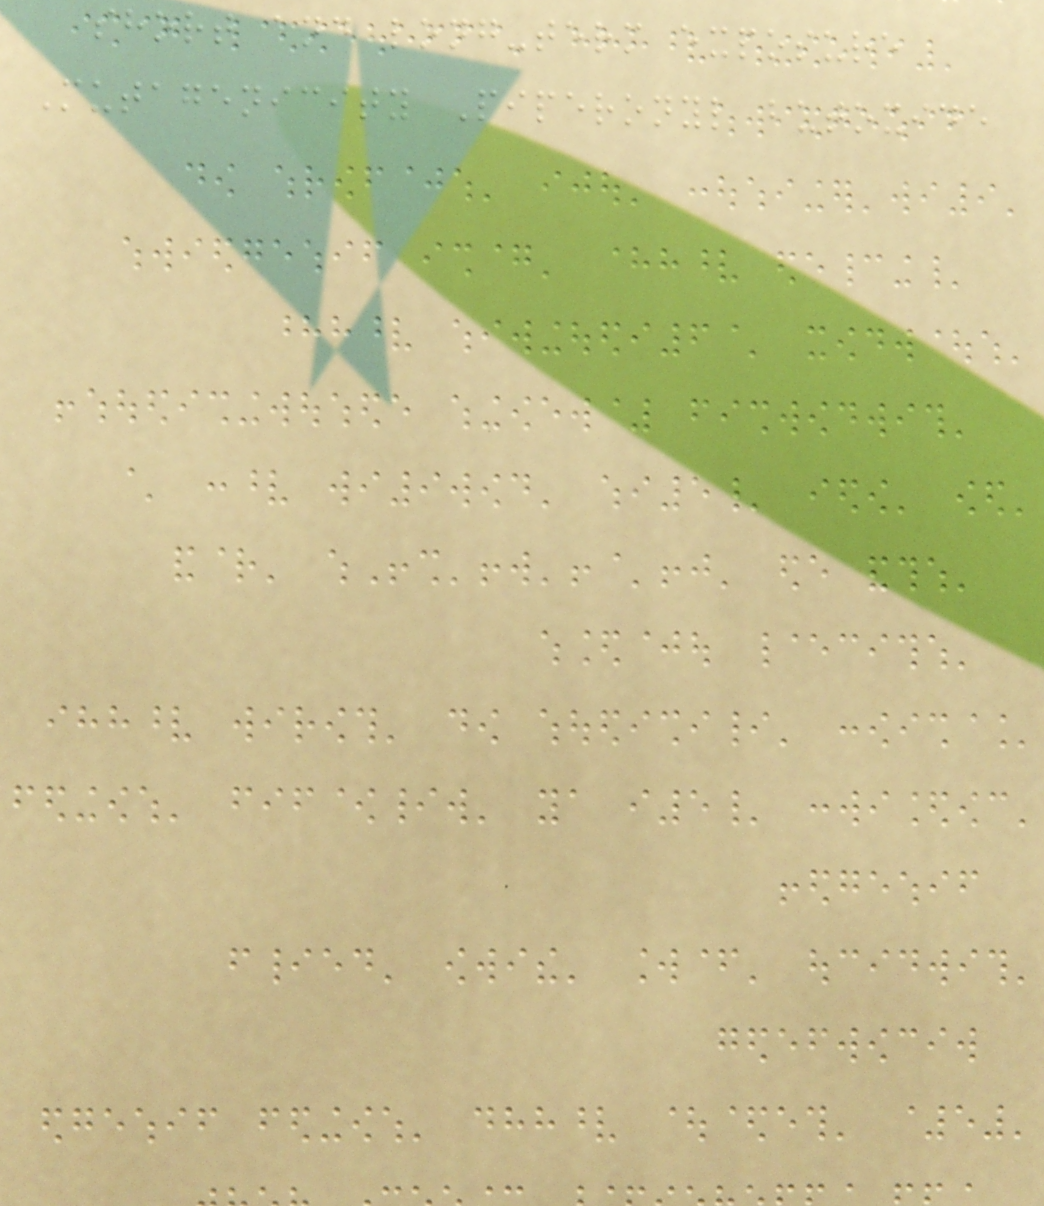short and long-term exposure
Mutagenicity Piperonyl butoxide
